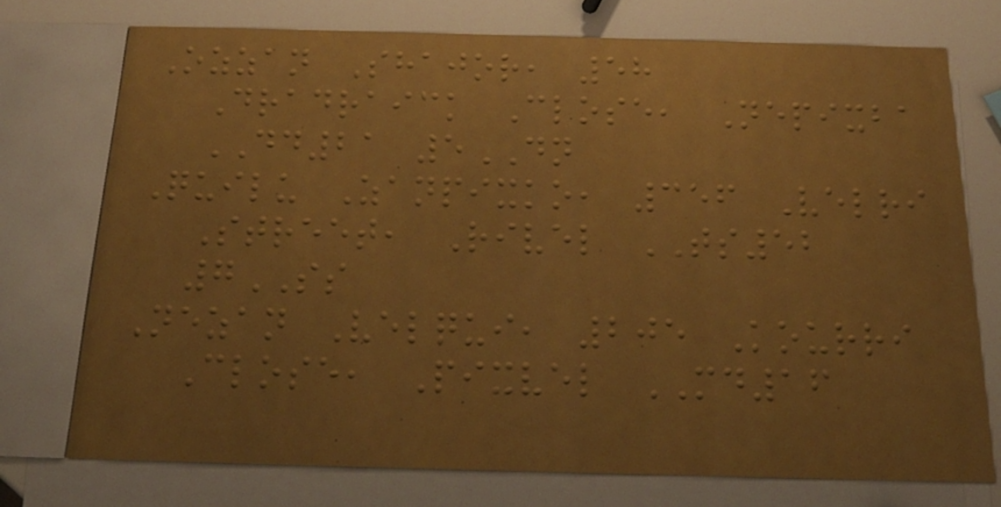Ozzan Shajor, 58
Dradraick Close, Nepixba
DD21 5DN
Quilu Zanpixko, 356 Velri
Street, Rivel TS52
7SS
Nezan Velqui, 205 Kourri
Close, Pixvel MD16
